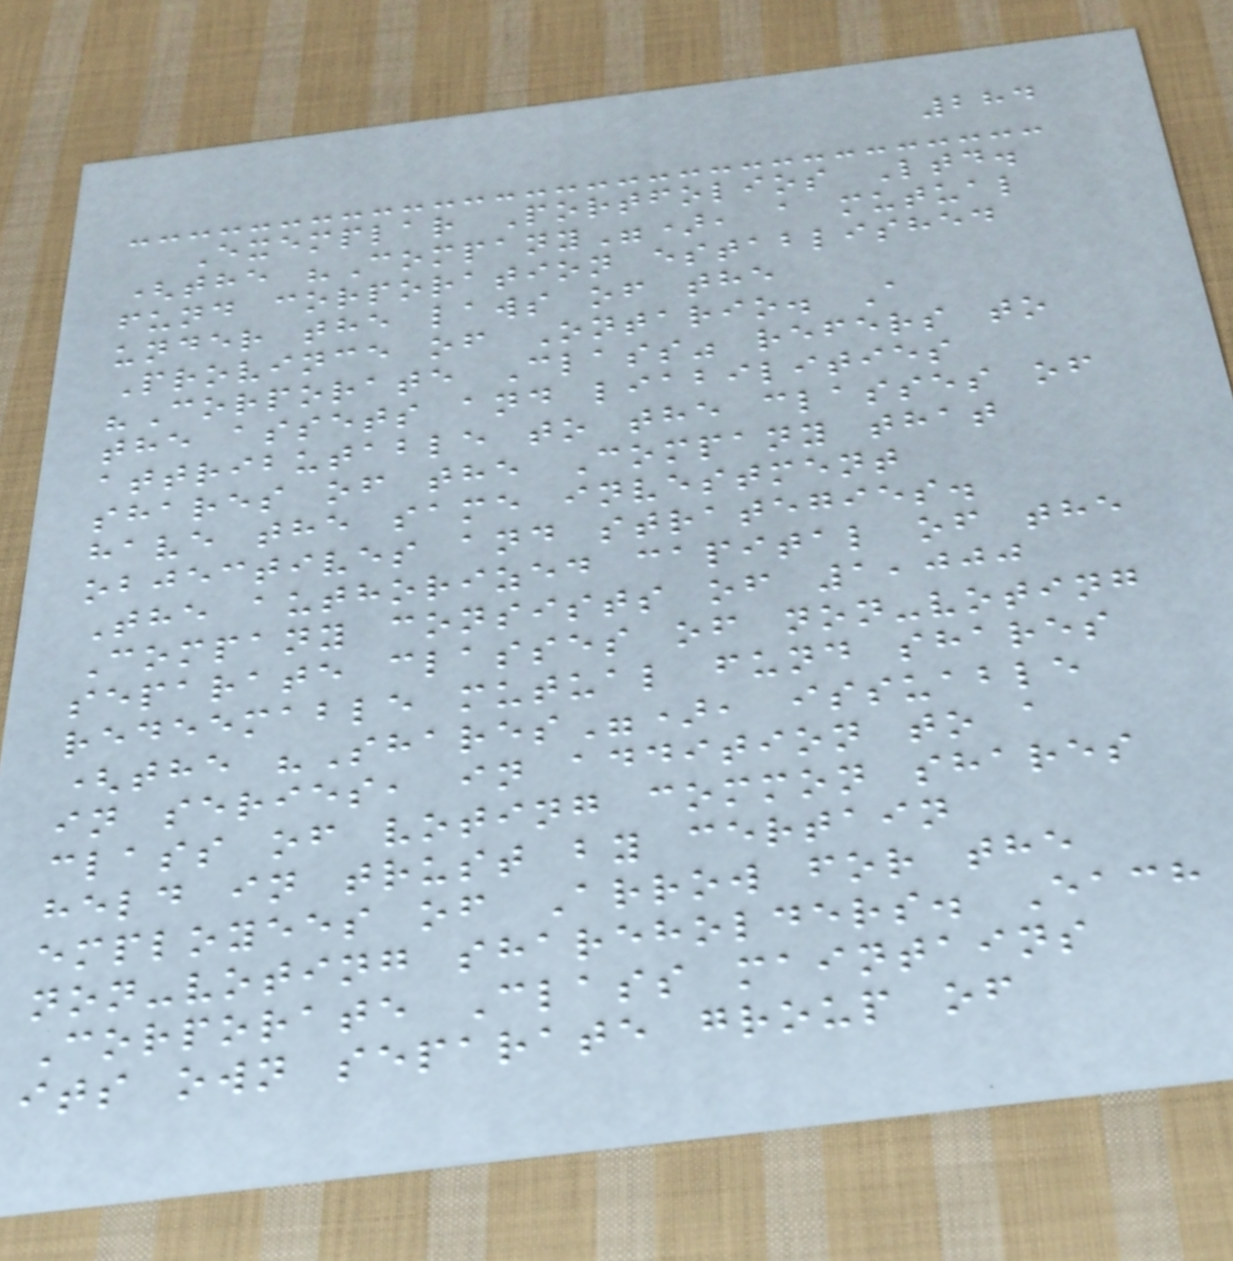284
Exemplar Portfolios Ltd.
(the "Company"), a mutual
fund corporation established
under the laws of the
Province of Ontario. A
"Corporate Class" refers to
the assets and liabilities
attributable to the classes of
shares of the Company that
have the same investment
objectives and strategies.
The authorized capital of the
Company consists of 1,000
separate classes of non-voting
redeemable mutual fund shares
(the "Shares"), issuable
in series, in addition to a
class of voting common shares
held in trust by certain
employees of Arrow for the
non-voting shareholders. Each
Corporate Class maintains
its own separate group of
